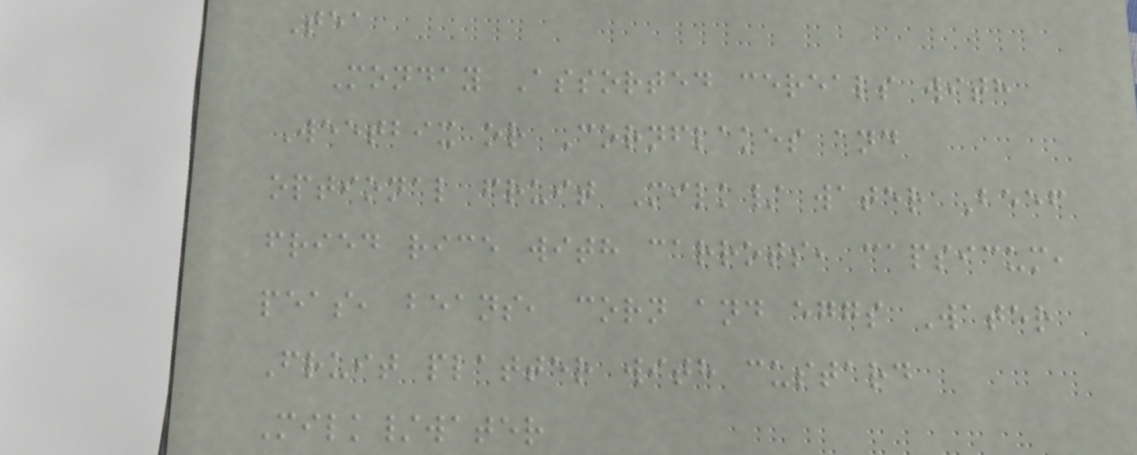Tea
Monday Assorted cereals with
Weetbix or Cornflakes and
optional fruit Milk/ water Beef
fried rice with carrots, capsicum,
peas, beans, corn and eggs Water
Fruit platter with custard
Milk/water
